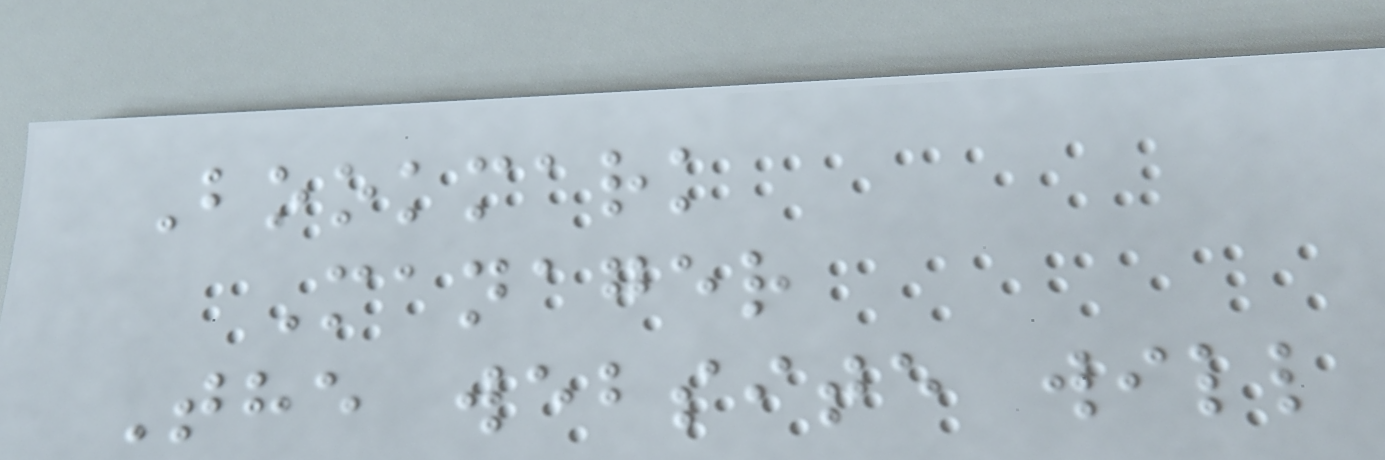Bookmark
Manager
The website will
